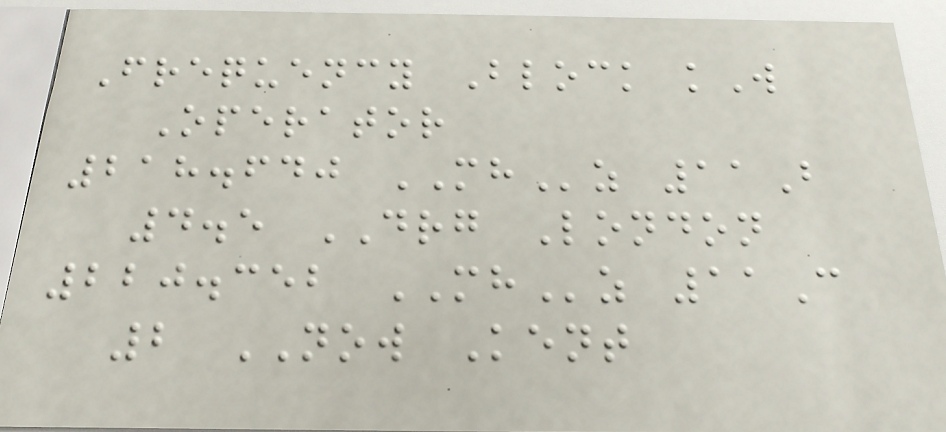Frequency Block kW
Operator
218.640 MHz 11B
4.5 DRG London
220.352 MHz 11C
2 NOW Kent
